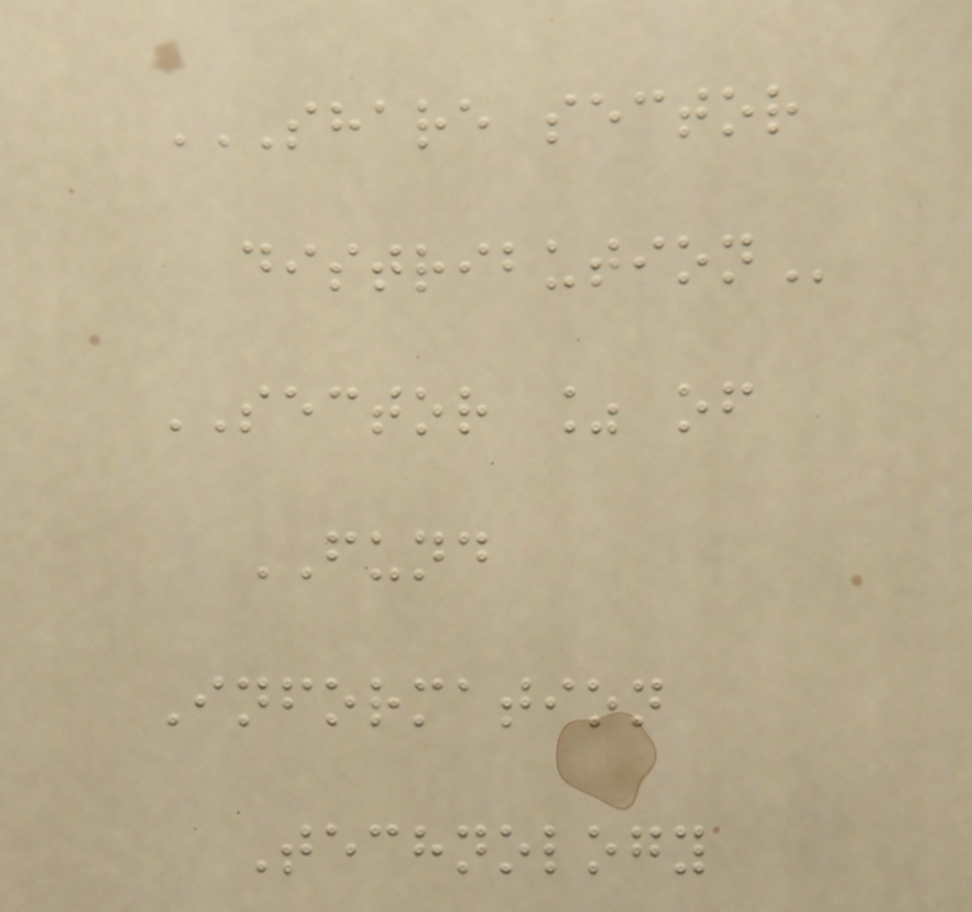SHARE SECTOR
DISTRIBUTION
SECTOR % of
FUND
Information
Technology
